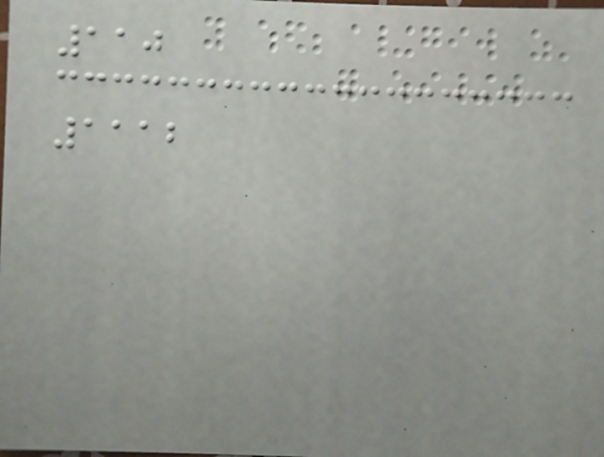110
1112
